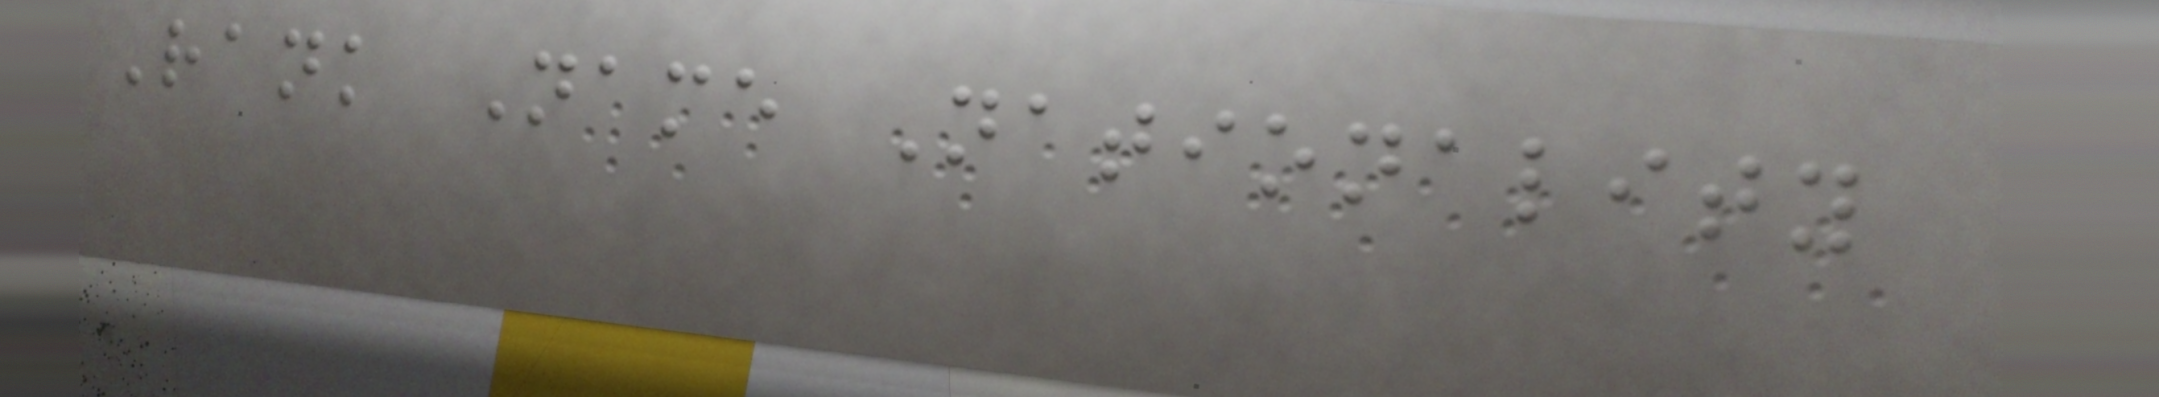Rank Name Nationality
